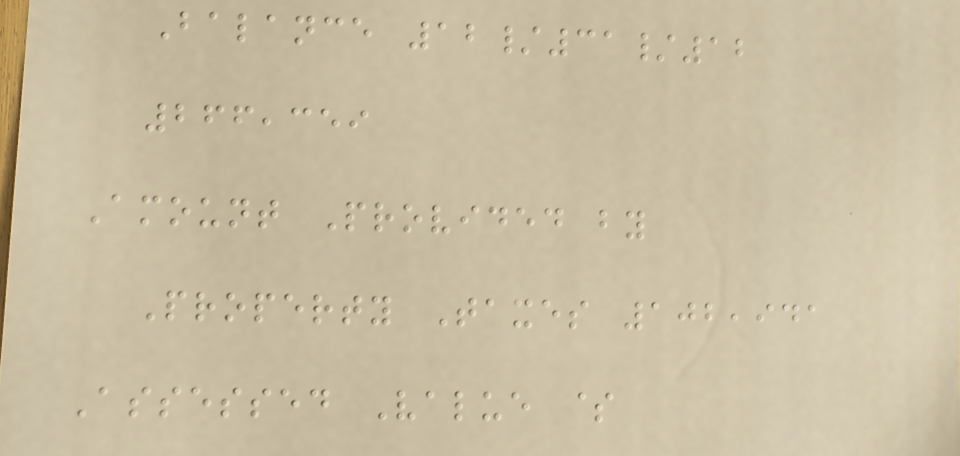Balance 12/31/12
266,359
Amount Provided by
Property Taxes 102,941
Assessed Value $
